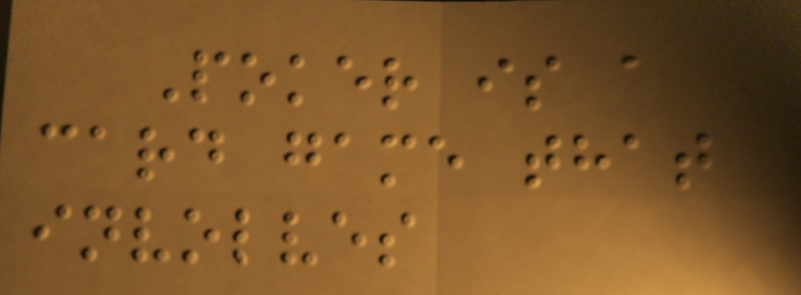Poker is a
card game that
involves
